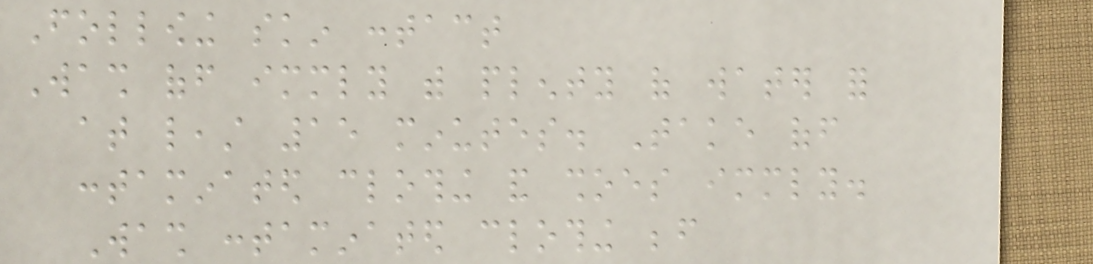Following skin contact
Wash off immediately with plenty of water for
at least 15 minutes. Take off
contaminated clothing and shoes immediately.
Wash contaminated clothing before
